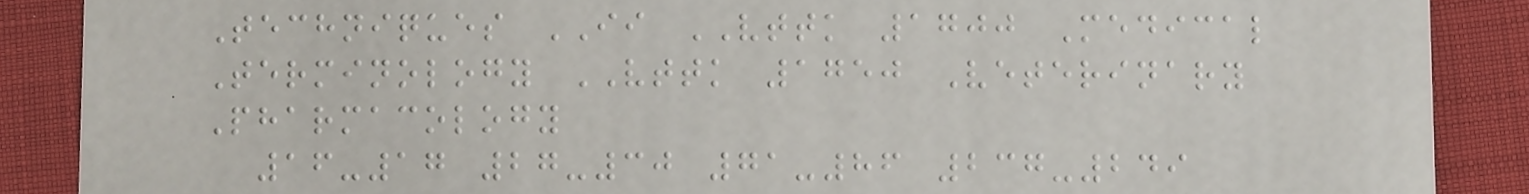Techniques II VTTK 1700 Medical
Terminology VTTK 1750 Veterinary
Pharmacology
16-17 27-30 71-86 237-249
